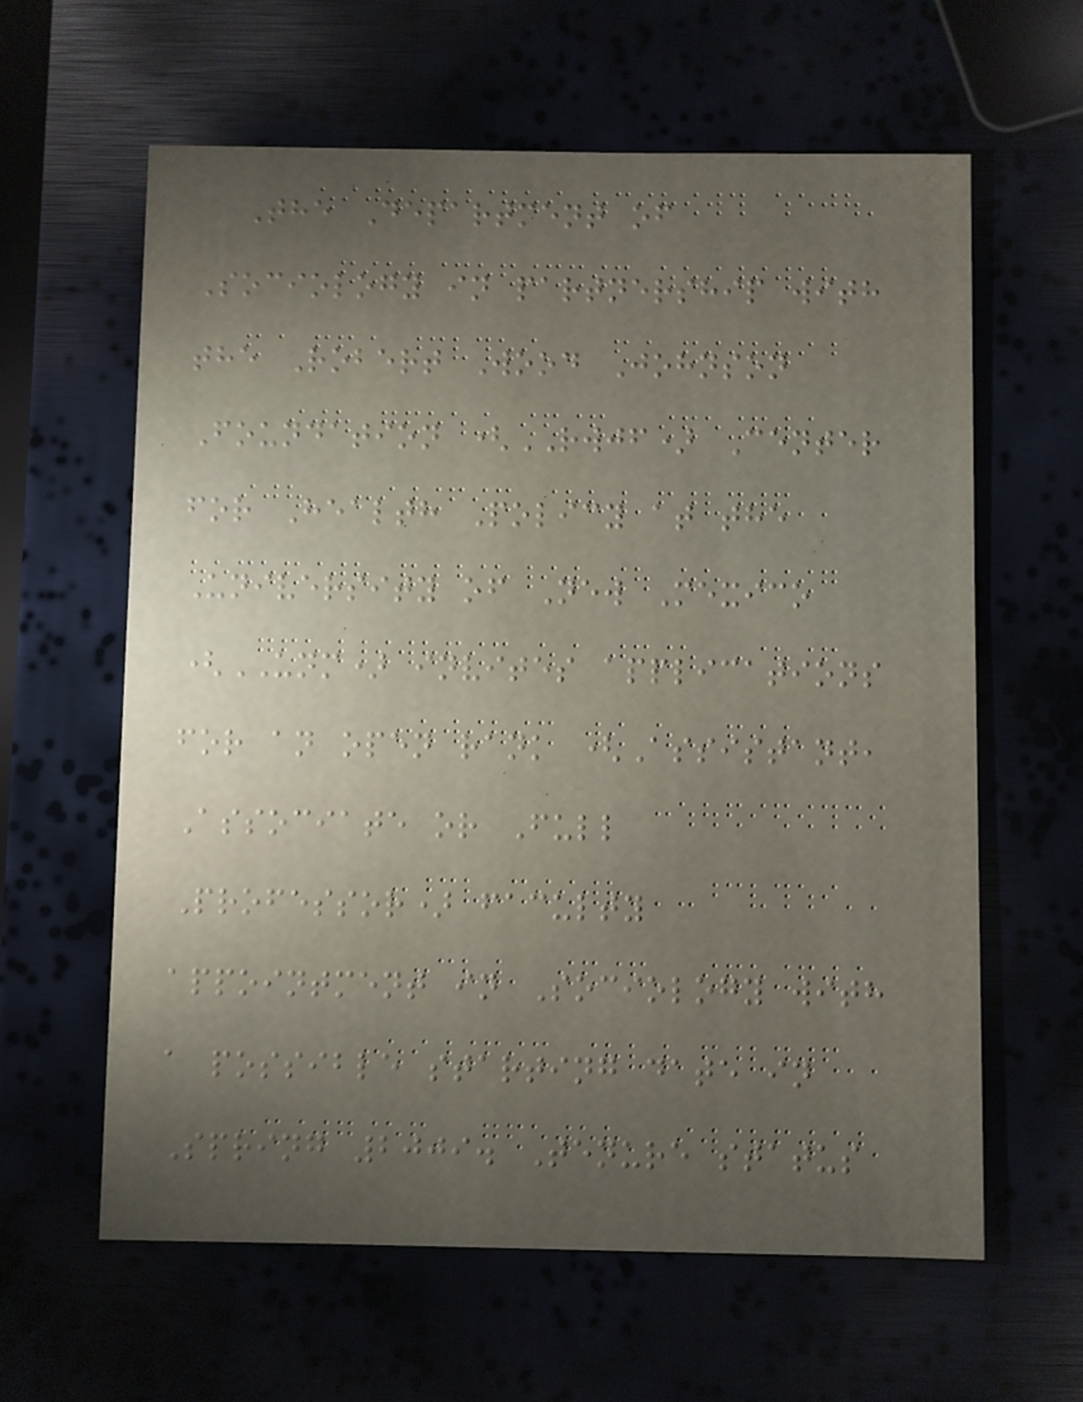The Department of
Sociology in partnership with
the Robert Wood Johnson
Foundation (RWJF) Center
for Health Policy at the
University of New Mexico
(UNM) invites applications
for an open rank (Assistant,
Associate or Full
Professor) faculty
appointment in Sociology with
a possible starting date in
Spring 2009. Tenure status
